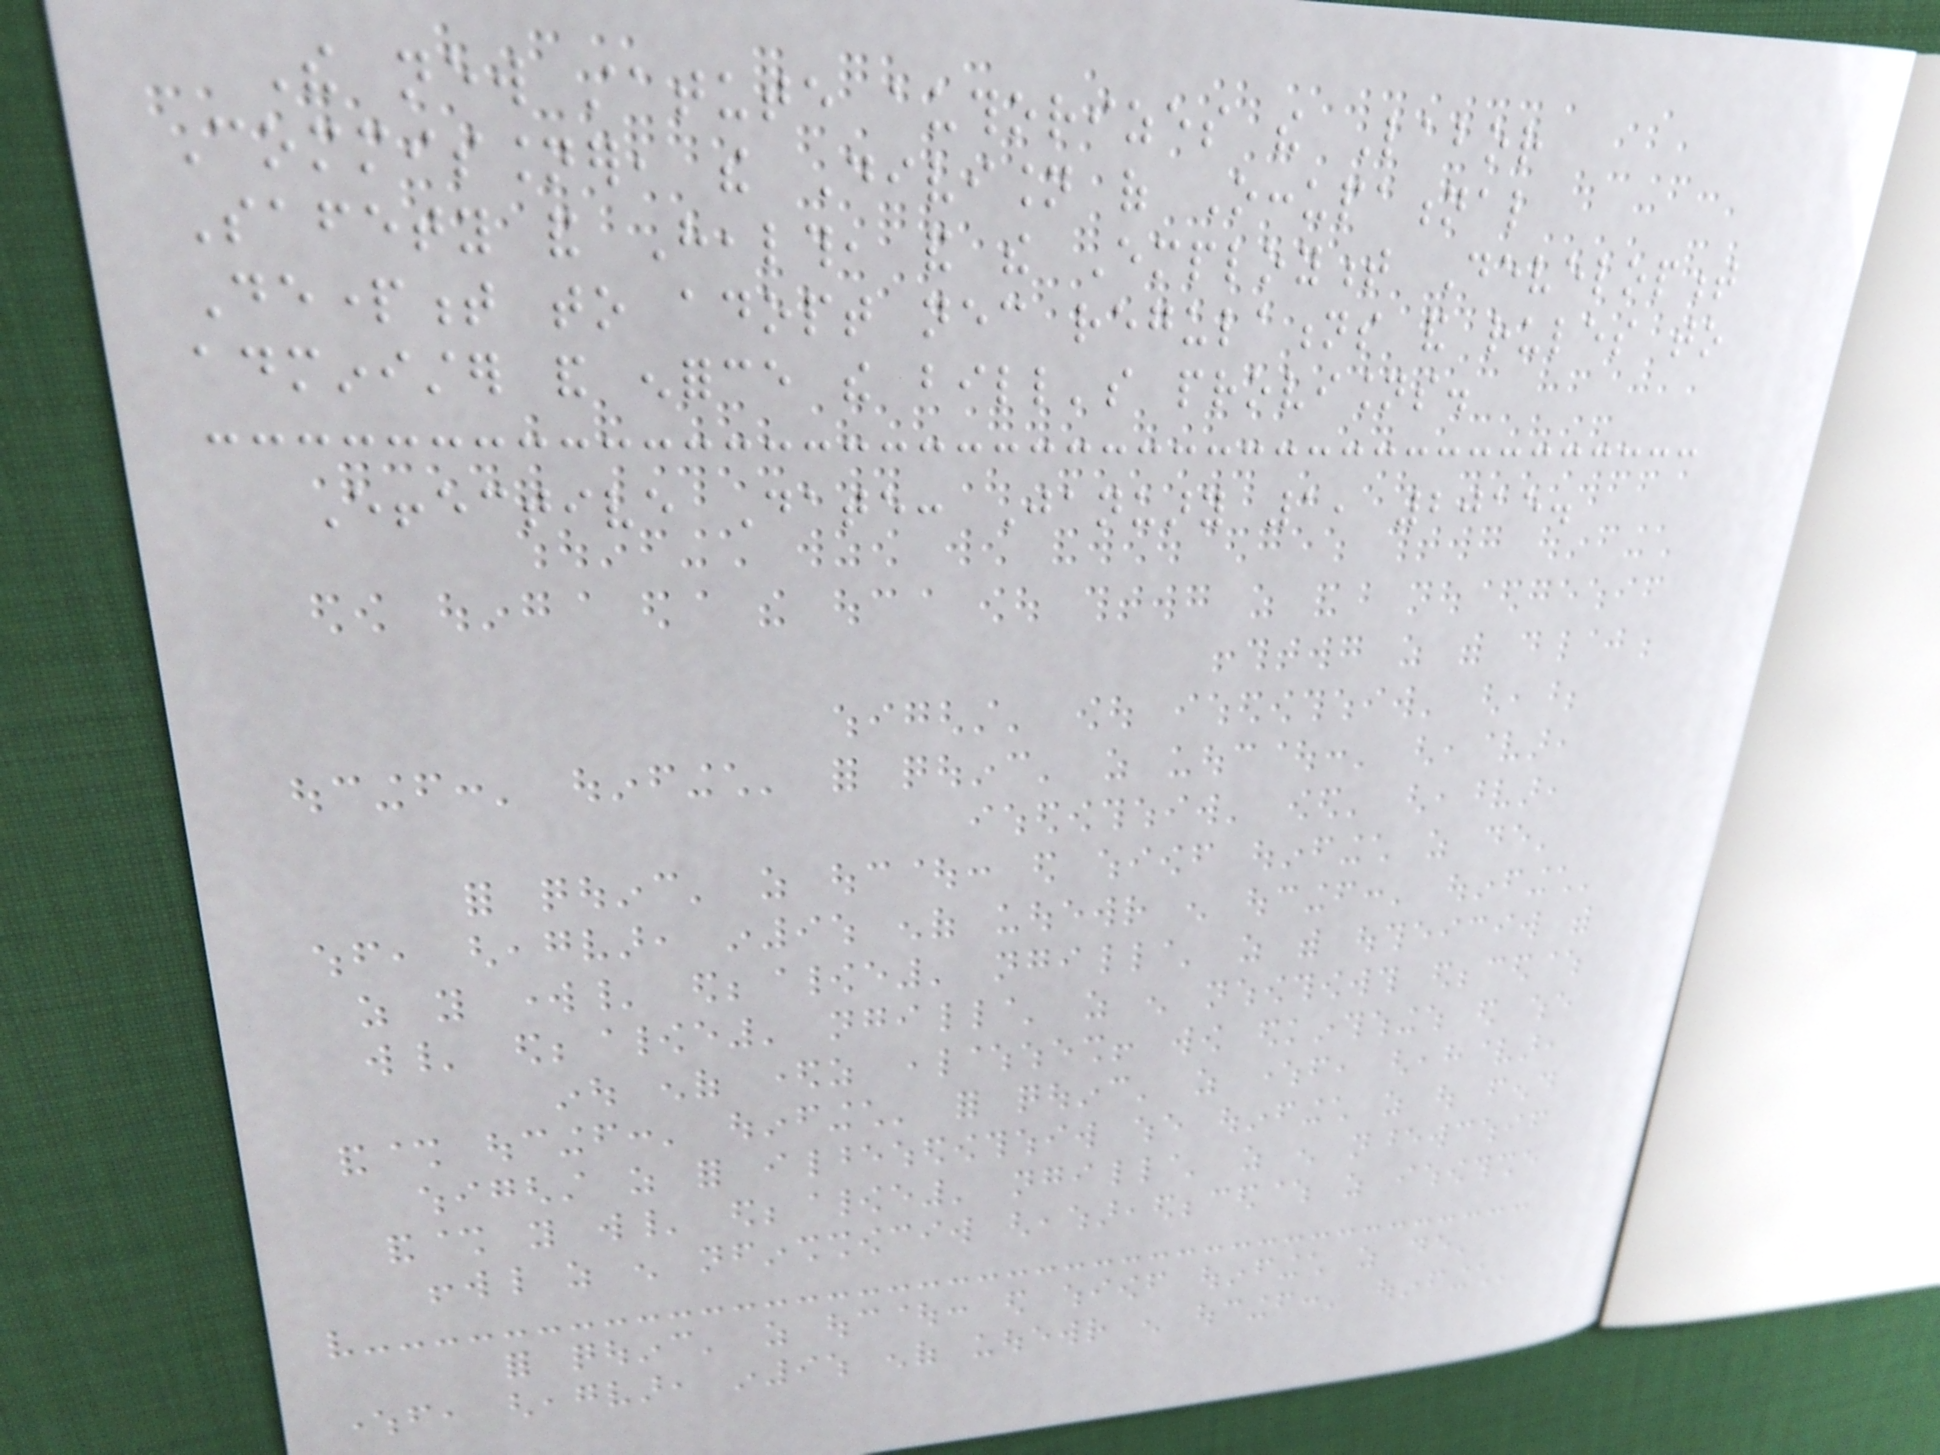The new statute authorizes the Labor
Commissioner, the Division of Occupational
Safety and Health, and the Employment Development
Department to adopt necessary regulations and rules to
administer and enforce the bill's provisions.
Effective Date: January 1, 2015.
